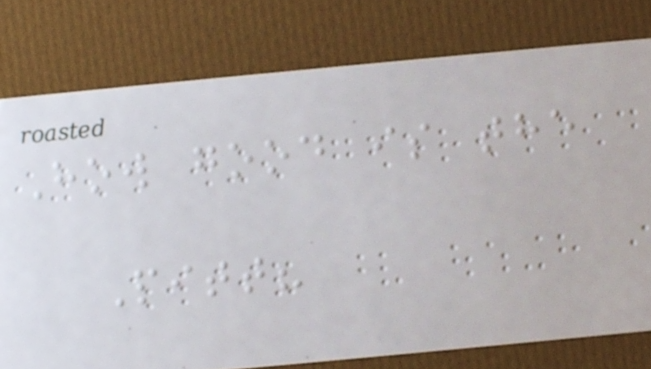How good is the
Pitt?
